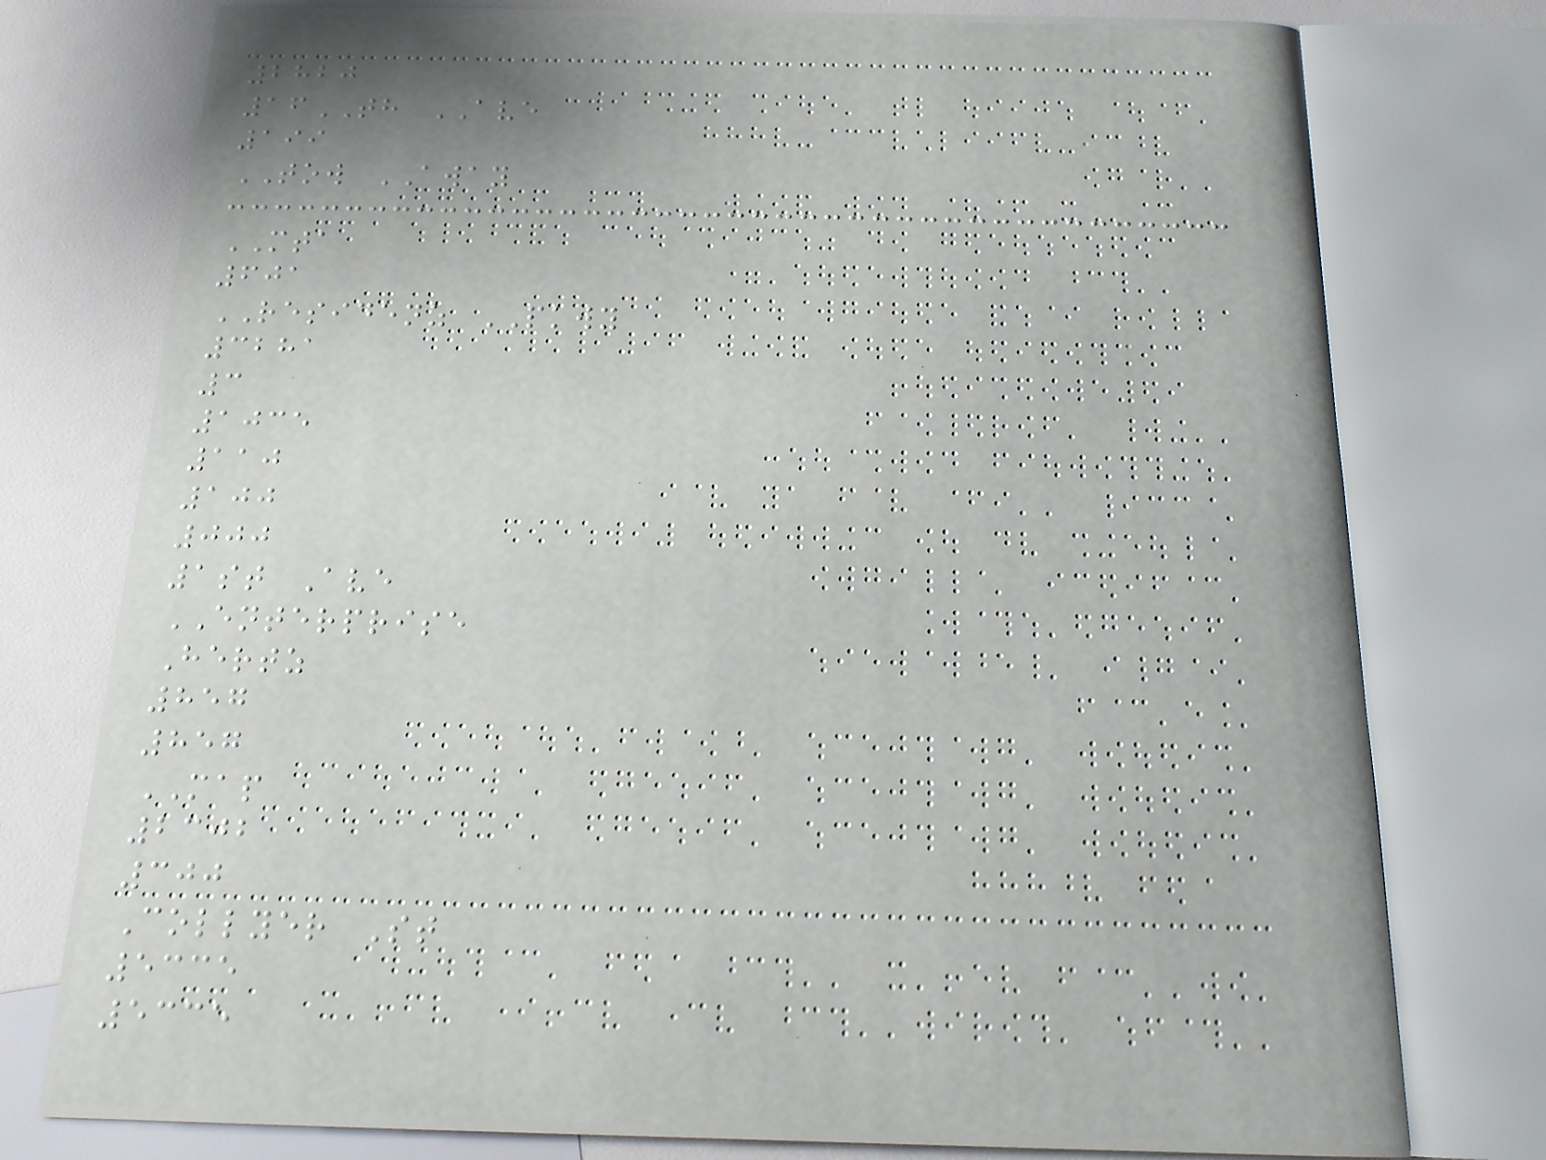2820
16TH AVE
199
TOW AWAY
MTA
601
RESIDENZ PKWY
3281
3
1035
110
100
000
1st Ave
ENTERPRISE
Hertz
857
857
MAP
2302
300
Collyer St
5335
5335
